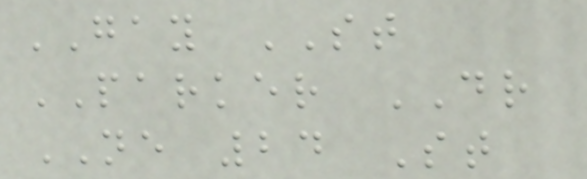GAY ST
PARKER DR
NE 24 St
